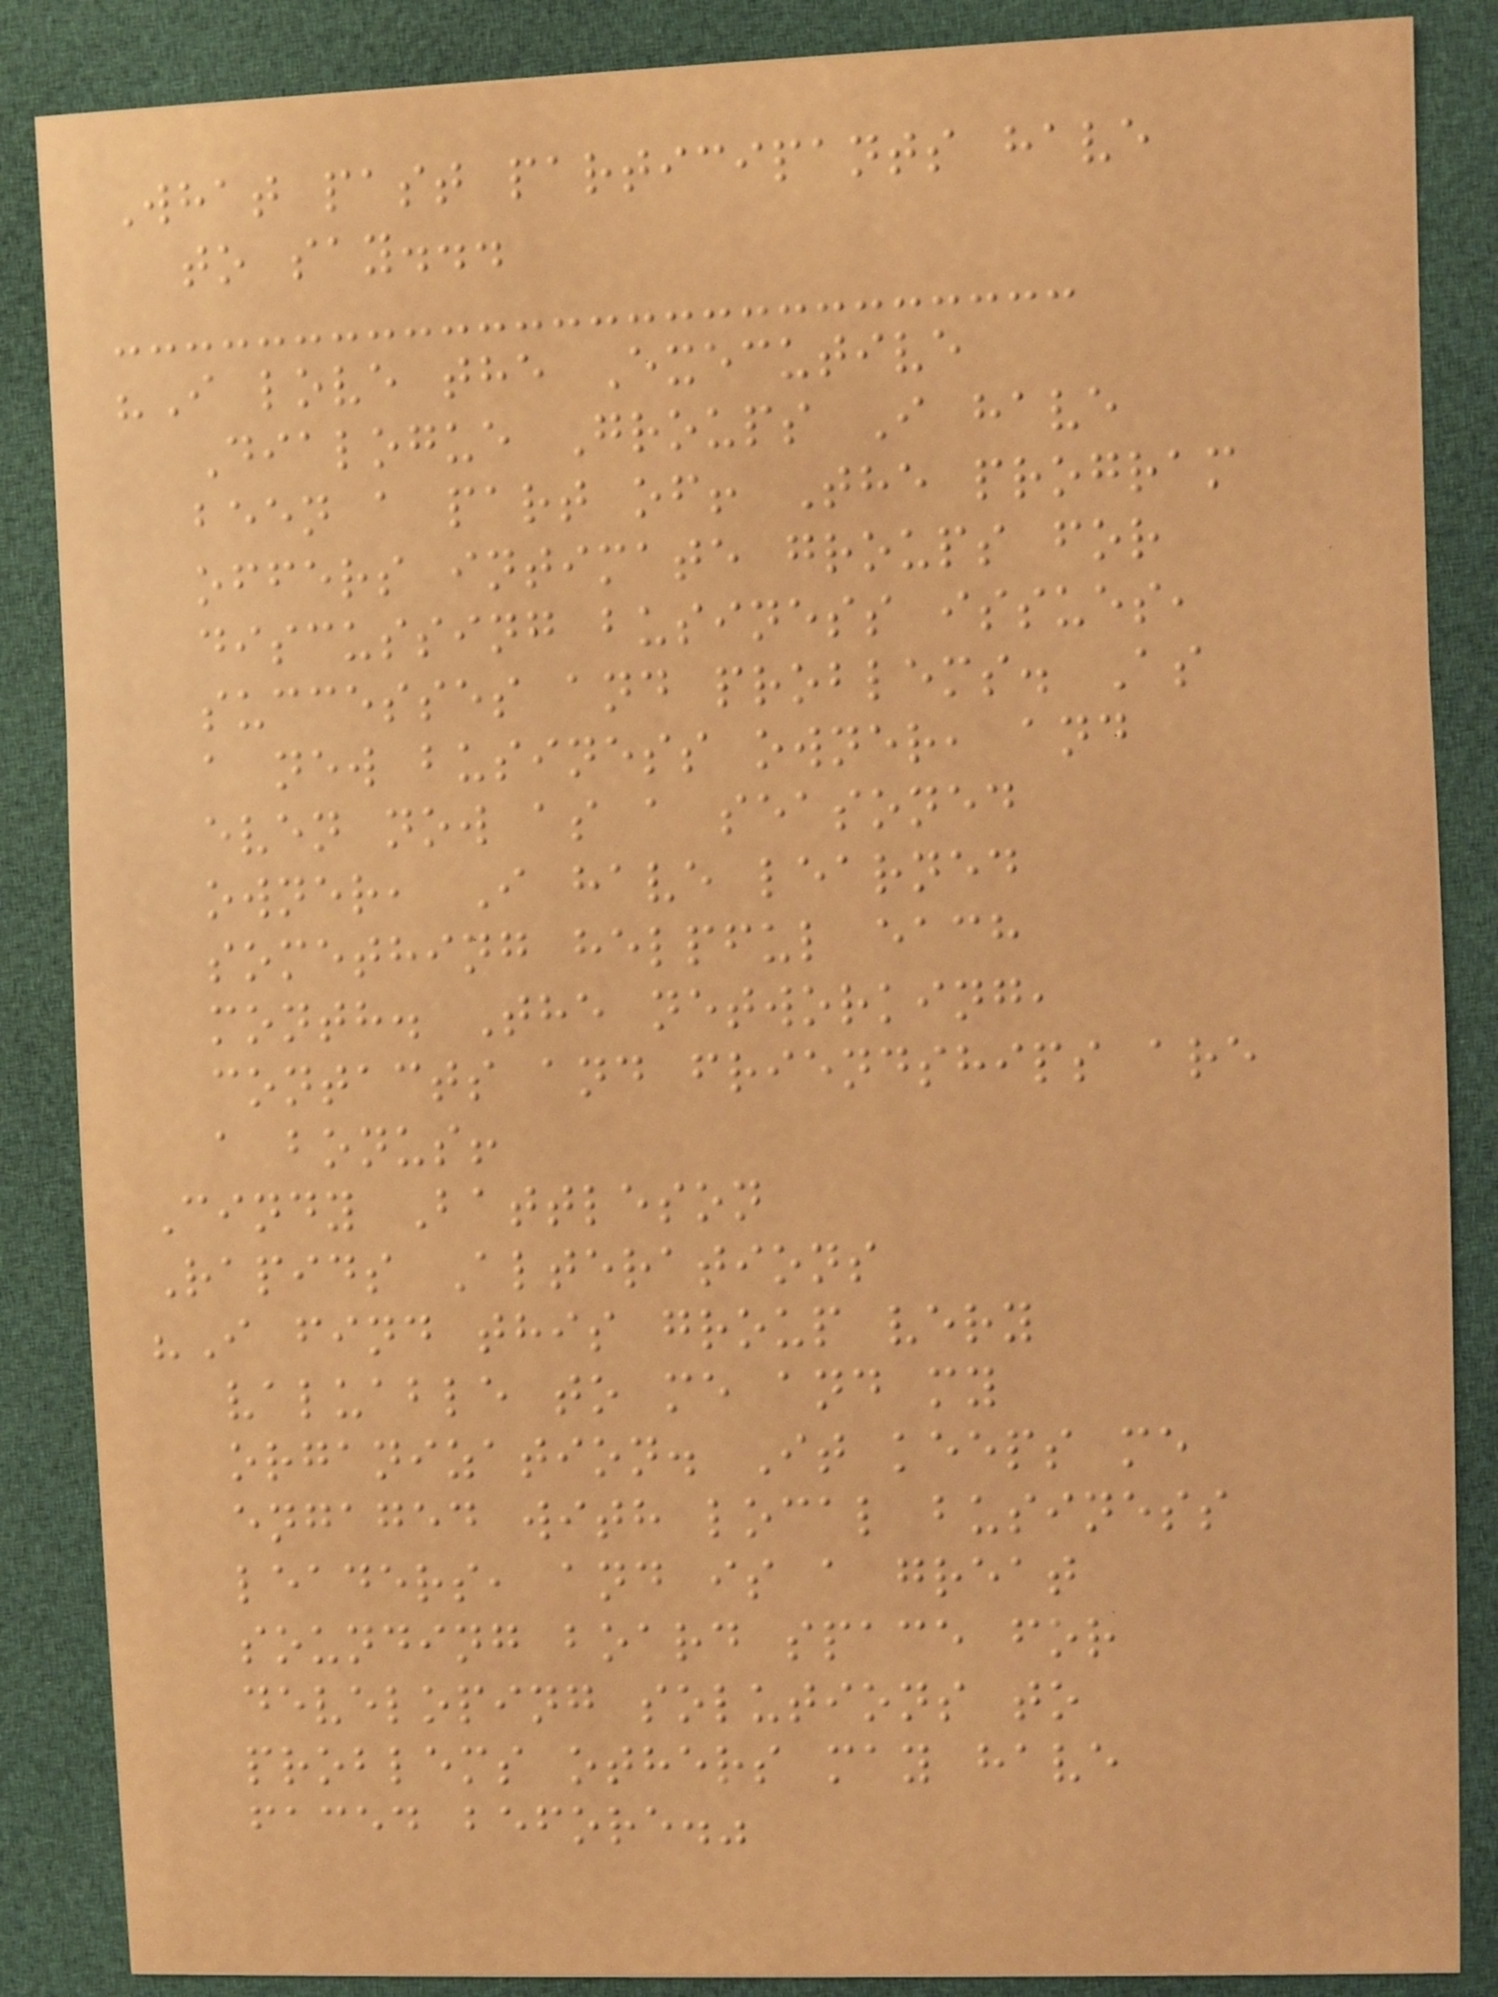What past participants have
to say...
"I love the Executive
Dialogue Groups I have
been a part of! The program
offers intimate groups for
discussing business issues,
successes and problems. As
a new business owner, and
even now as a seasoned
owner, I have learned
something helpful each
month. The networking,
contacts and friendships are
a bonus!
Cindy Battleson
Rapids Alterations
"I find this group very
valuable to me and my
organization. It keeps me
engaged with local business
leaders, and is a great
sounding board space for
developing solutions to
problems others may have
faced before."
